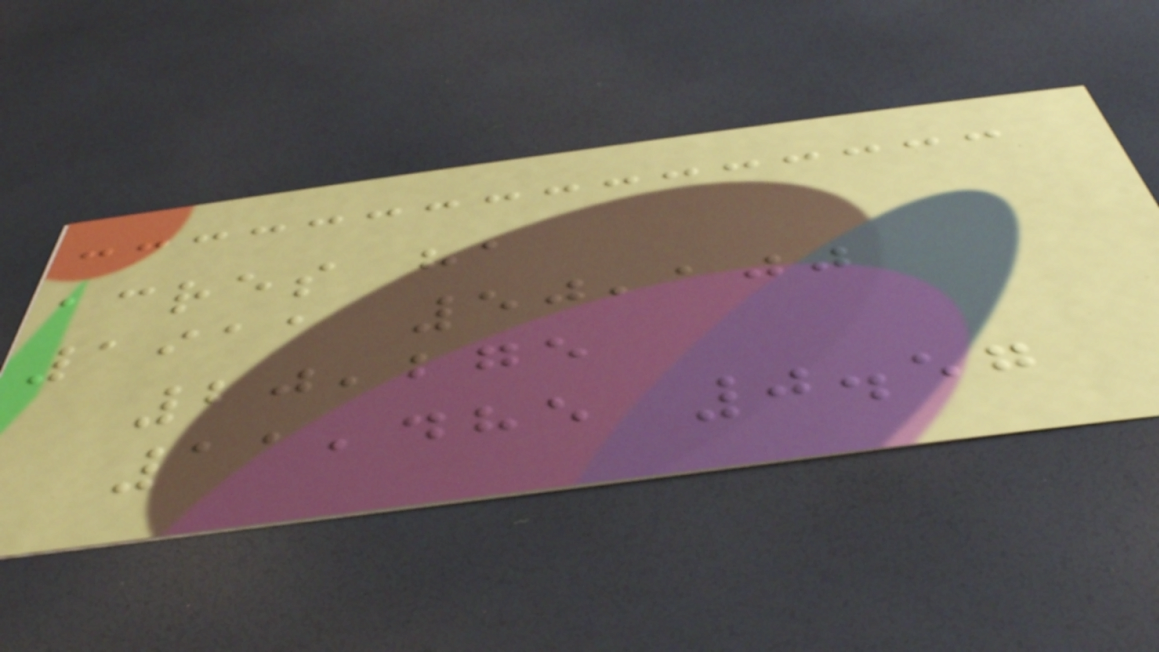acres ha
1911 50,100
20,275
11,485 0.57
